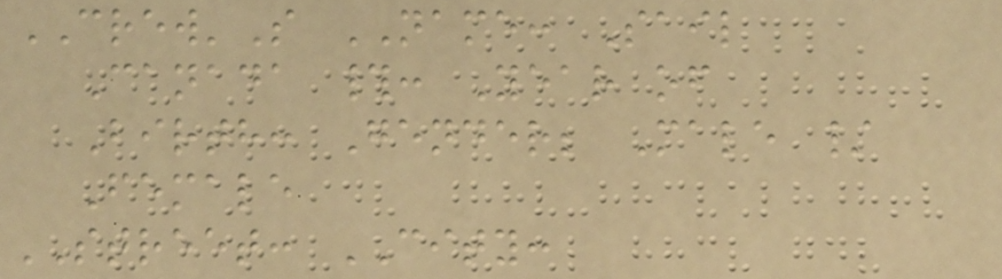CREW'S NAME: Sail
Canada #: Year of
Birth: Gender; Male /
Female
STREET: CITY:
